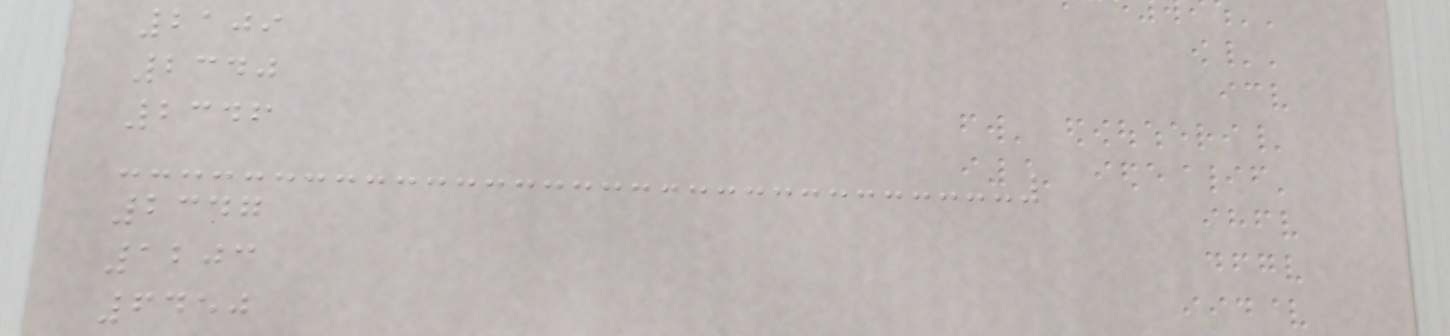2109
2340
2346
2347
1203
6450
